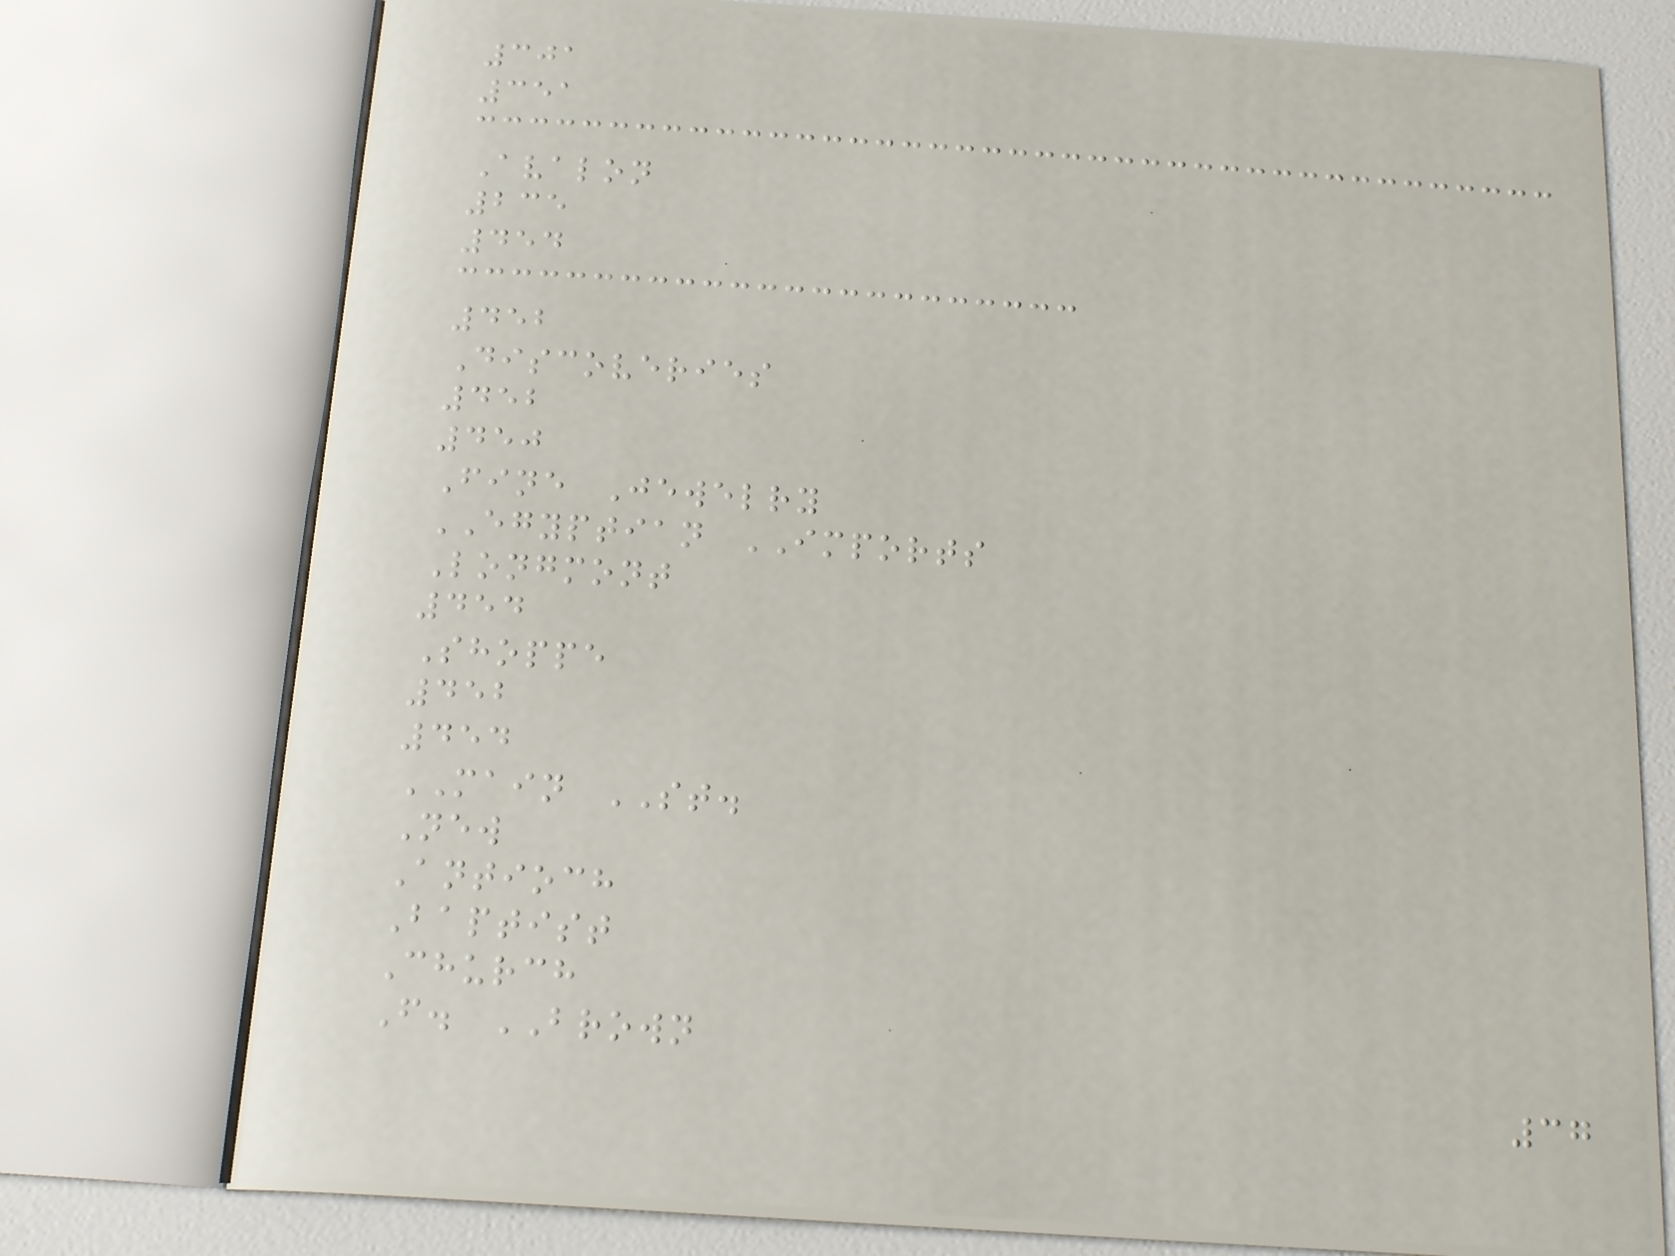301
351
Avalon
235
454
452
Discoveries
452
450
Fine Jewelry
EGYPTIAN IMPORTS
Longmont
454
Shoppe
452
454
MAIN ST.
New
Antioch
Baptist
Church
F. BROWN
37
